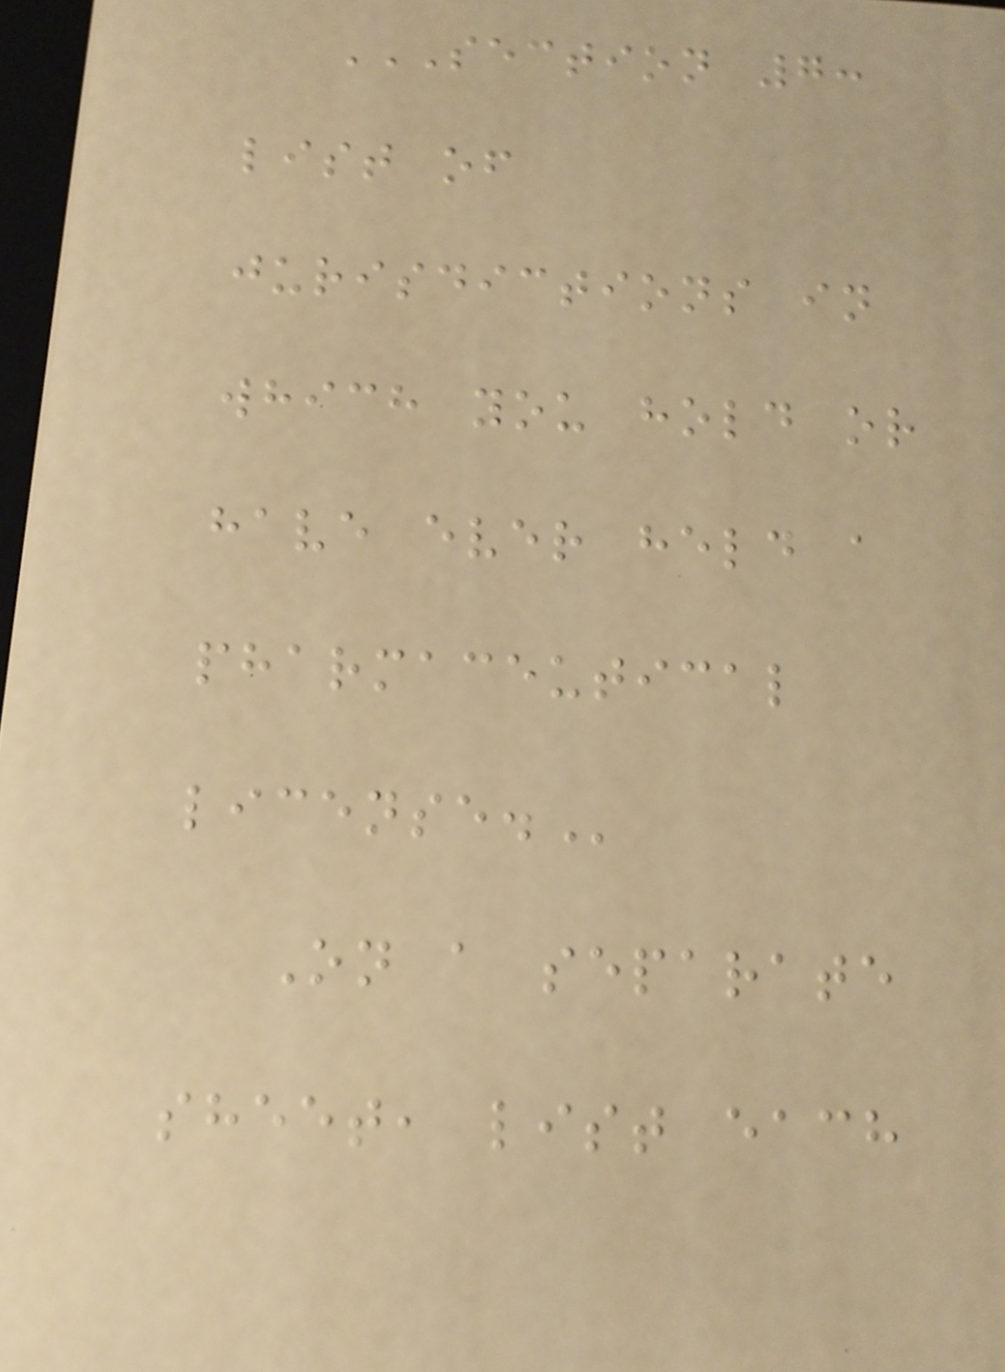SECTION 7:
LIST OF
JURISDICTIONS IN
WHICH YOU HOLD OR
HAVE EVER HELD A
PHARMACEUTICAL
LICENSE.
On a separate
sheet, list each
